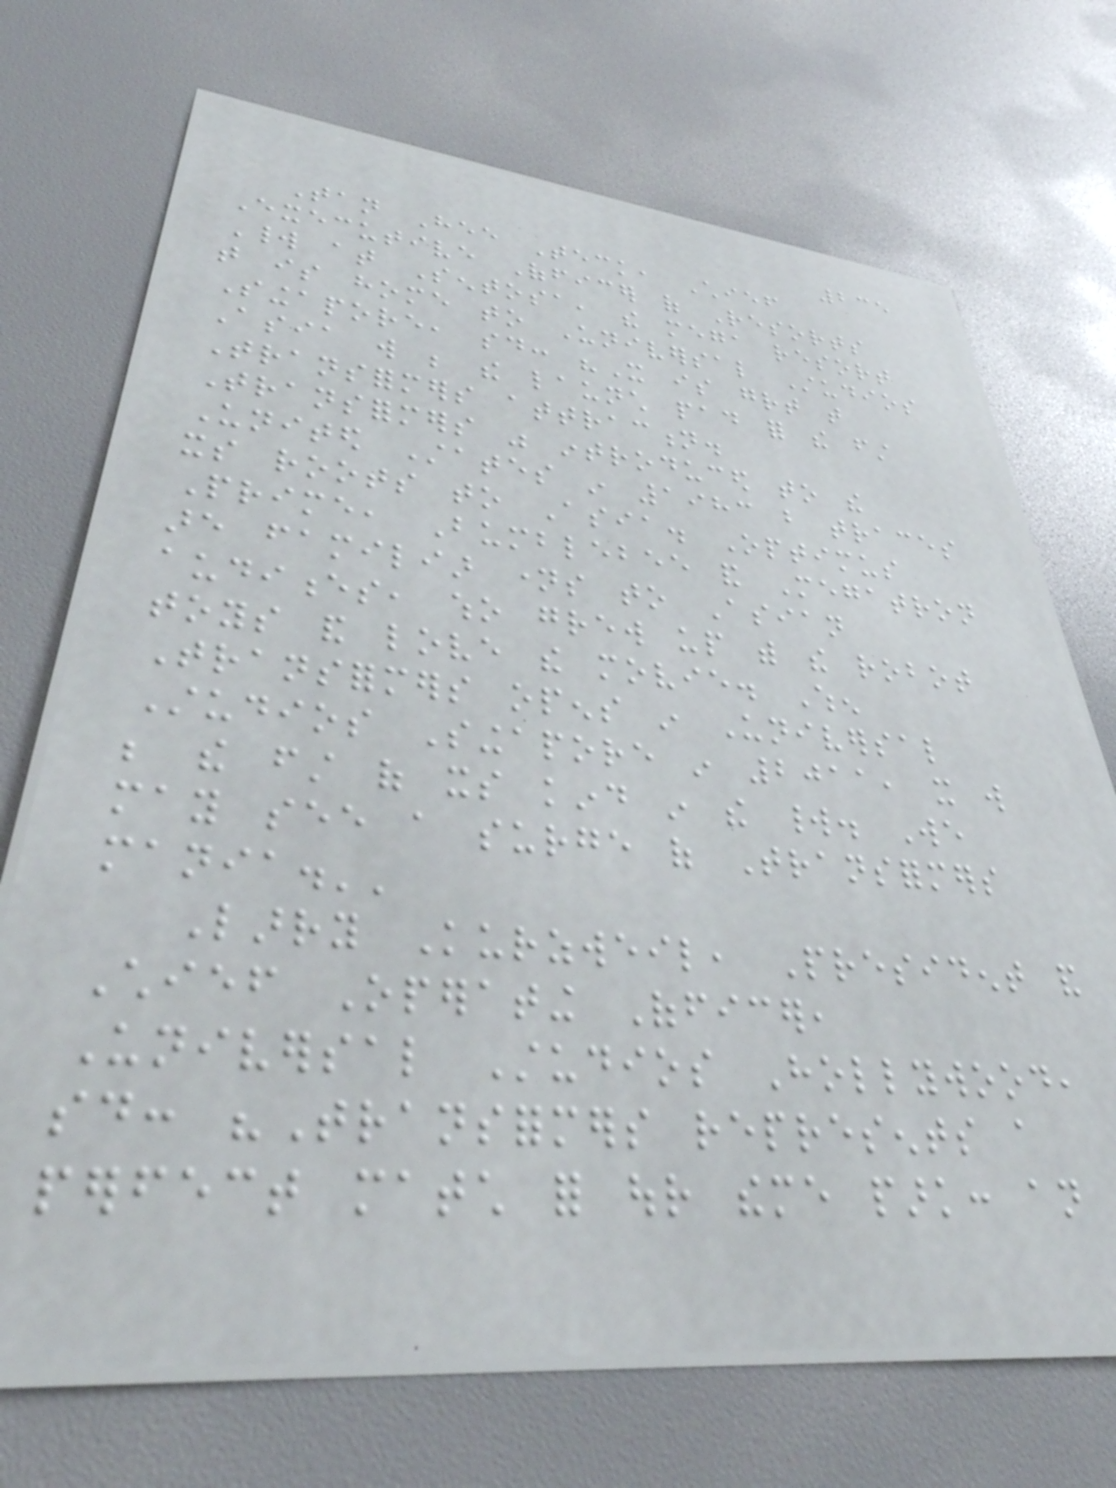235
Tan Hee Teck, Chief
Executive Officer of Resorts
World at Sentosa, the mega resort
that is home to Universal Studios
Singapore, said: "It is great that
Asia will be the launch pad for the first
Transformers attraction.
Transformers was introduced to the
United States in 1983 but traces
its roots to Asia. Optimus
Prime, Bumblebee and Megatron
are familiar names to Asian
audiences, who grew up with the robot
toys and love the movie. When
Transformers opens in Universal
Studios Singapore in 2011, it will
be the first of its kind in the world. We
may see a surge of Transformers
mania.''
Larry Kurzweil, President and
Chief Operating Officer,
Universal Studios Hollywood,
said: "Transformers represents a
perfect match for our theme park: an
